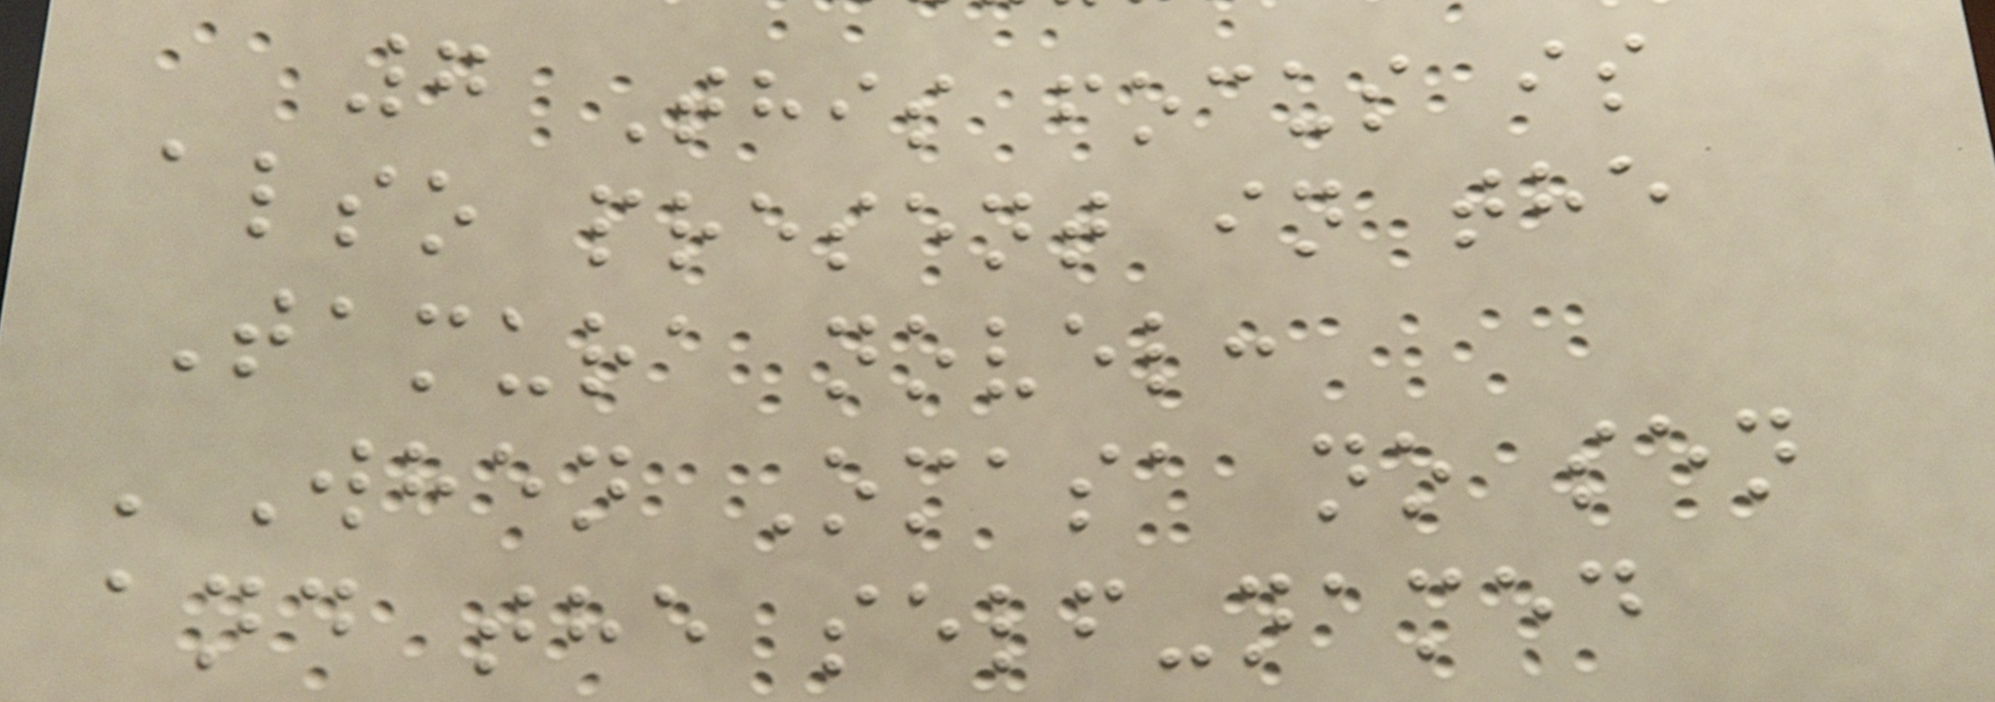7 This focus is
also present in the
Tamura novel:
'When Omasa no sen
and the self-named
